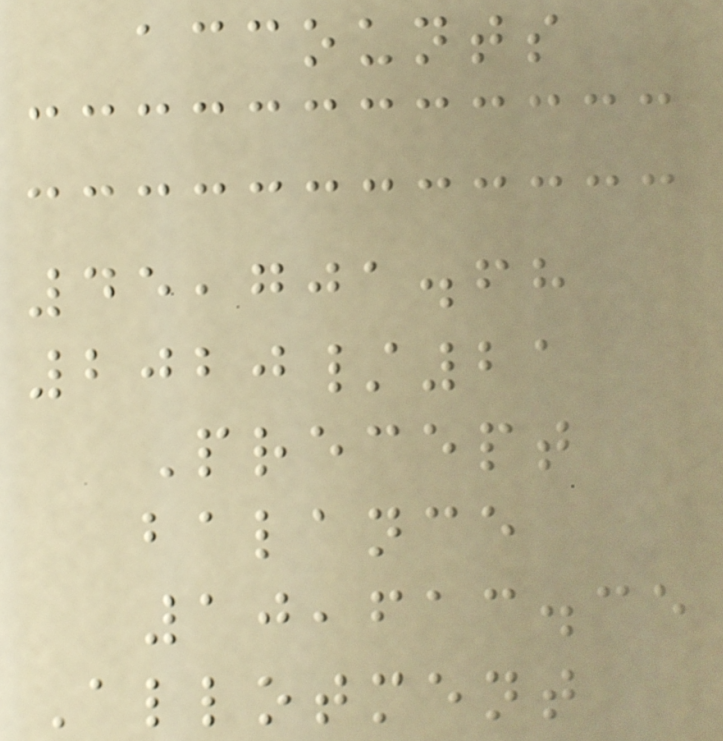accounts
45,701.68
2020/21
Precept
balance
10,613.35
Allotment
